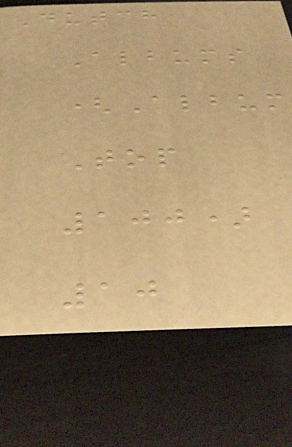Dutch
Albums
(Album
Top
100)
10
